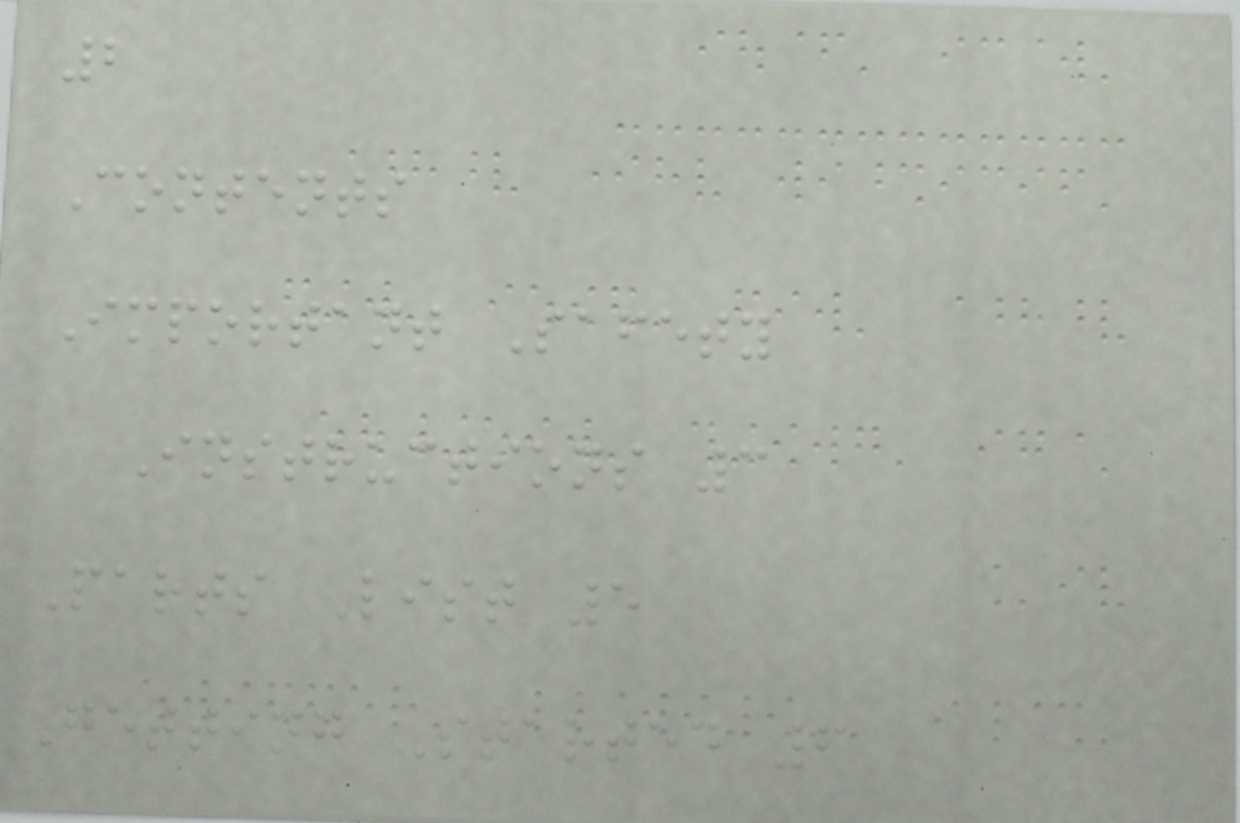2
Contents
Important Safety
Instructions 3
Parts List 5
Getting Started 6
